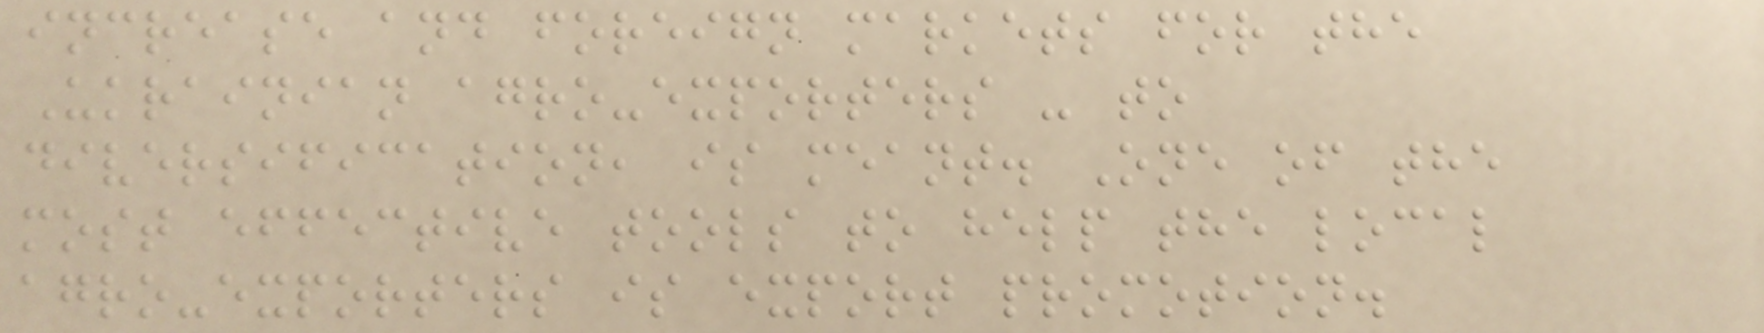increase and foreign markets for the
Ukrainian agro-exporters - to
diversification, is meant. One of the
most effective tools to help the local
agro-exporters is export promotion.
